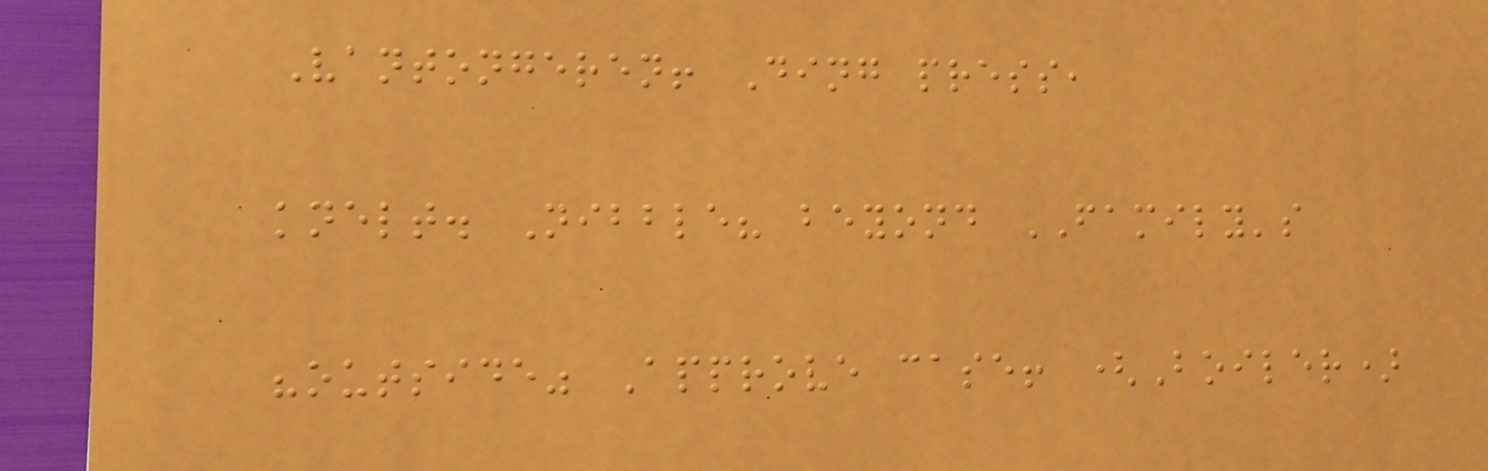Vantongeren! Ding press,
knelt. Nibble? beyond FAMILY's
"outside" Approve case! (Boiler)
